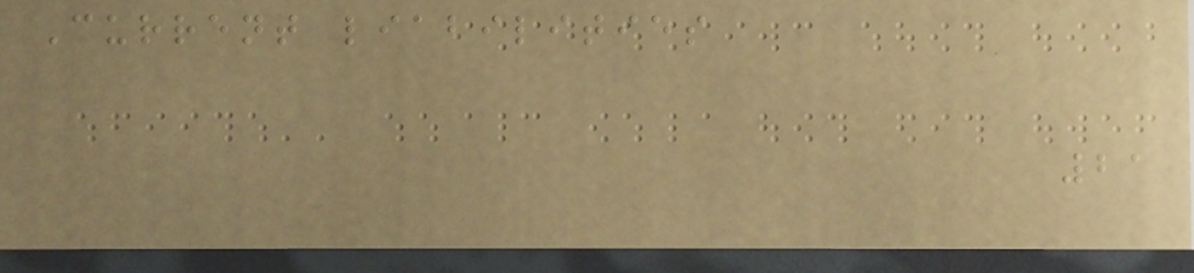Current liabilities
21
